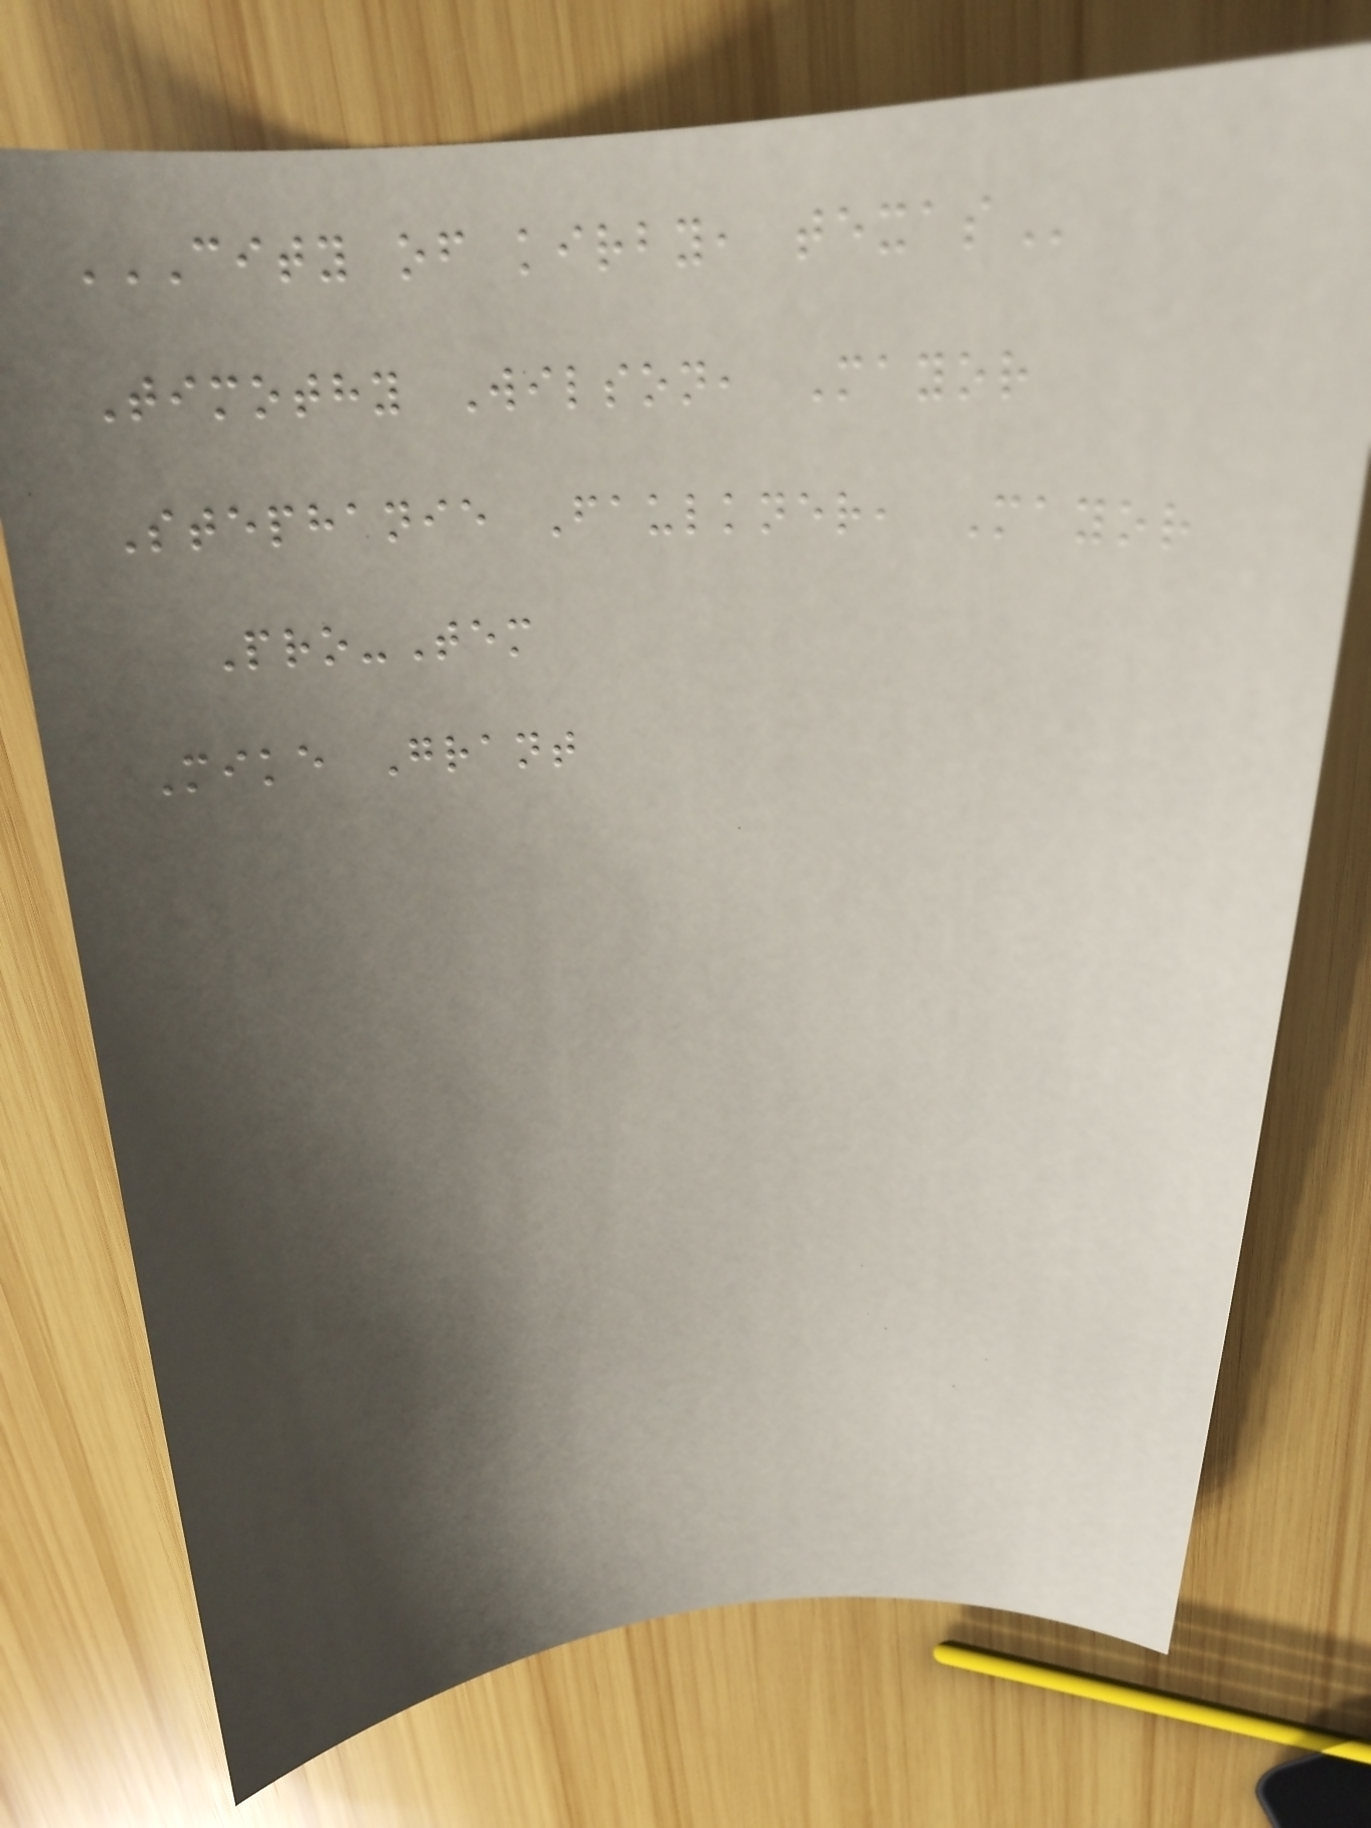CITY OF KIRBY, TEXAS
Timothy Wilson, Mayor
Stephanie Faulkner, Mayor
Pro-Tem
Mike Grant
